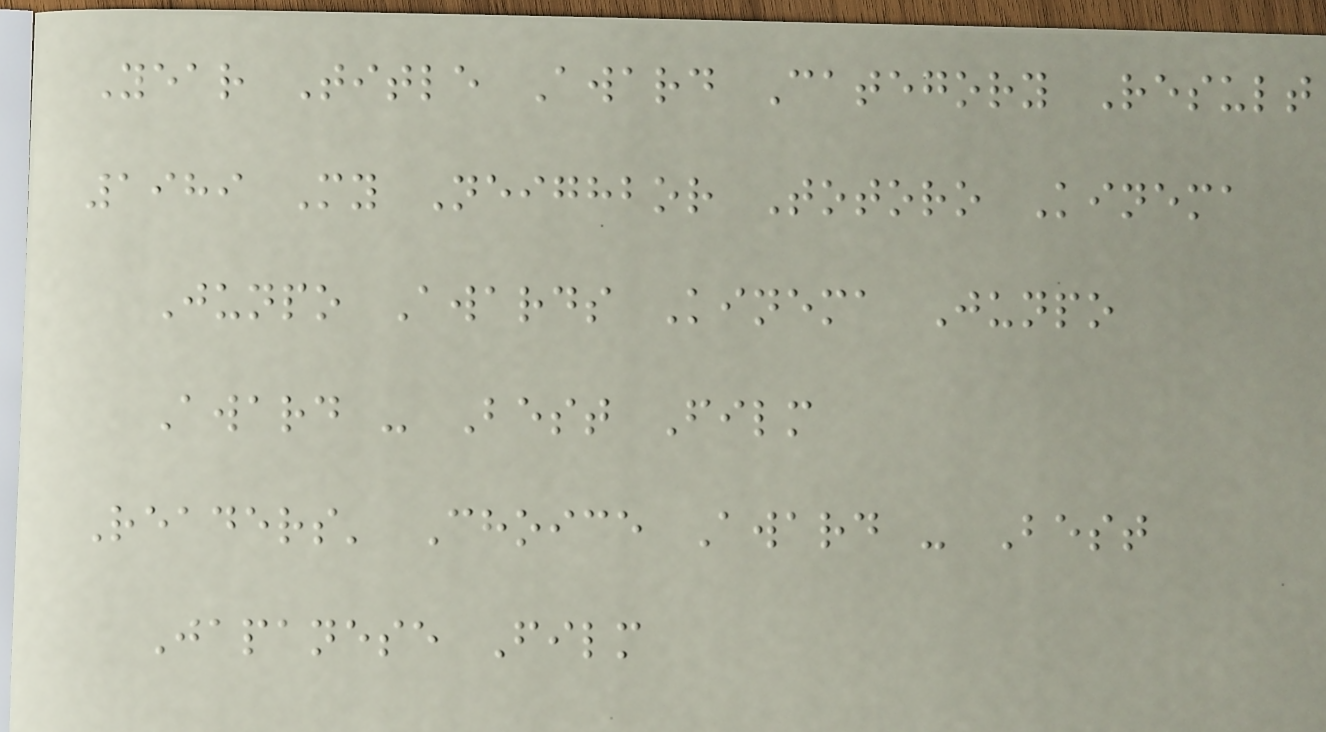Year Title Award Category Result
1989 My Neighbor Totoro Kinema
Junpo Awards Kinema Junpo
Award - Best Film
Readers' Choice Award - Best
Japanese Film
